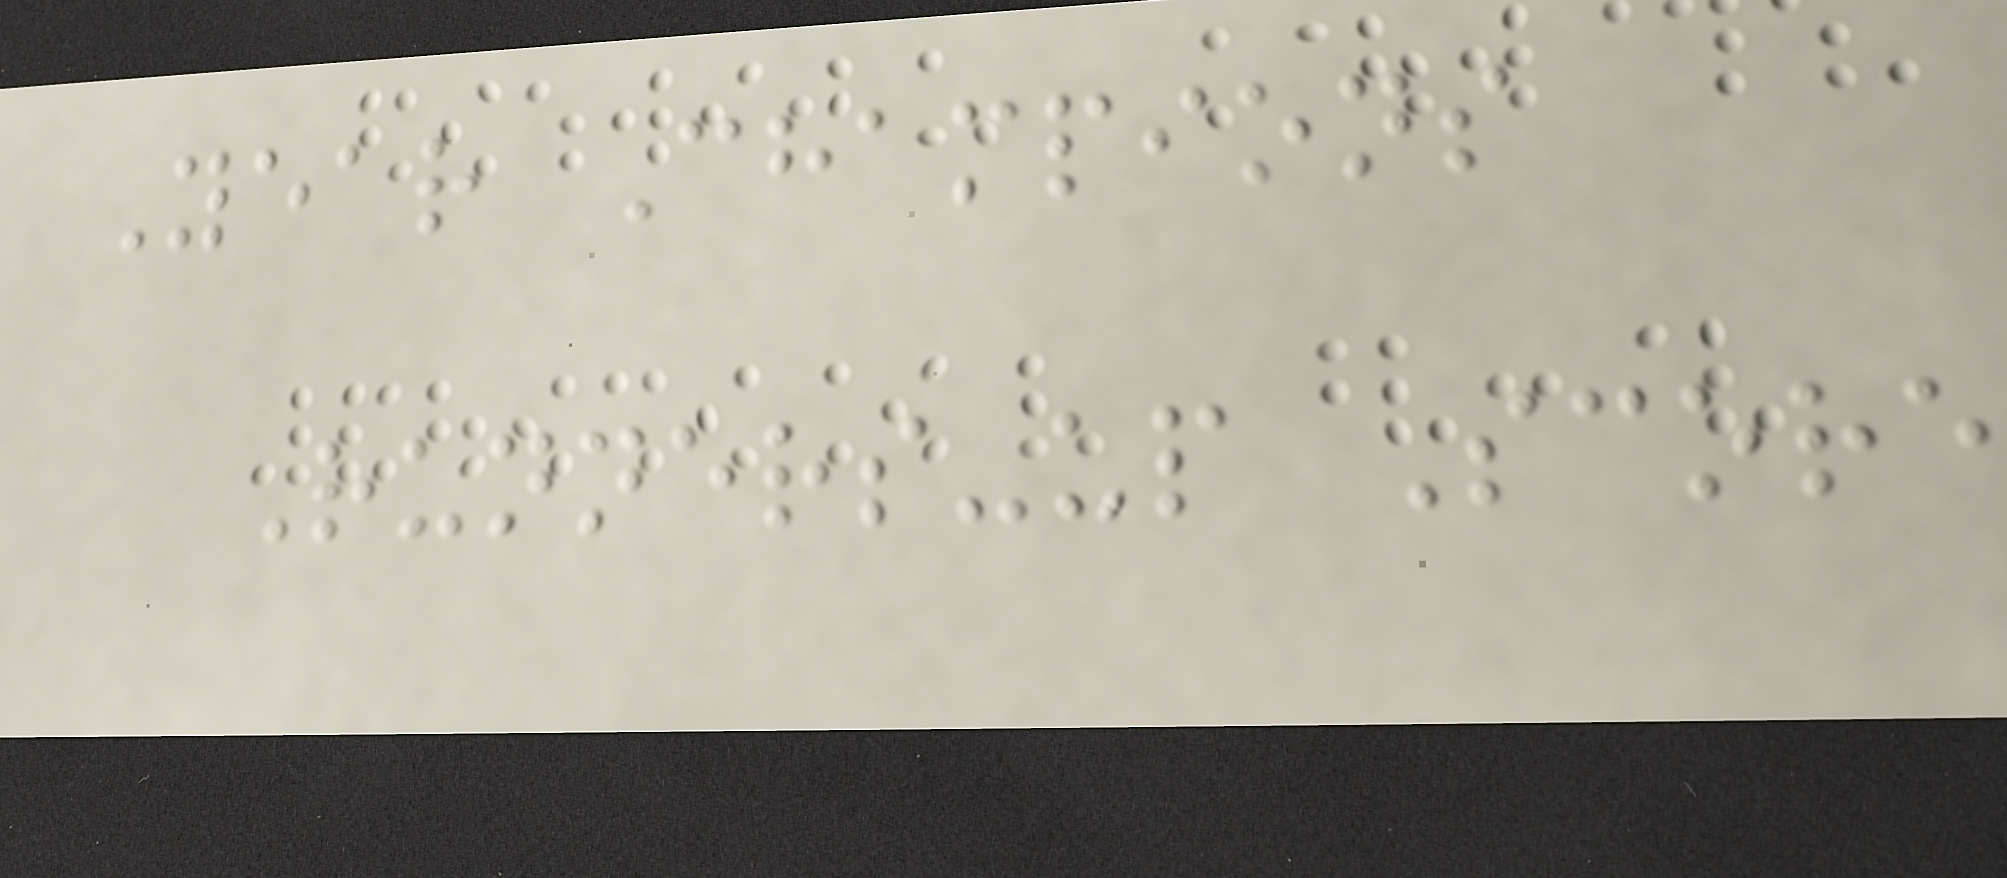Year Champions
Runners-up Score
